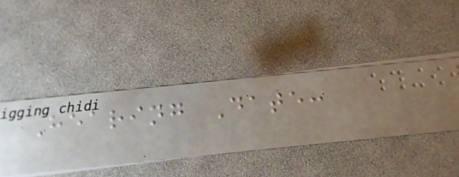Hearing Date:
